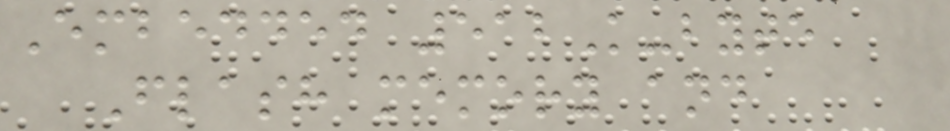Embedded 512K-byte
Flash memory and
